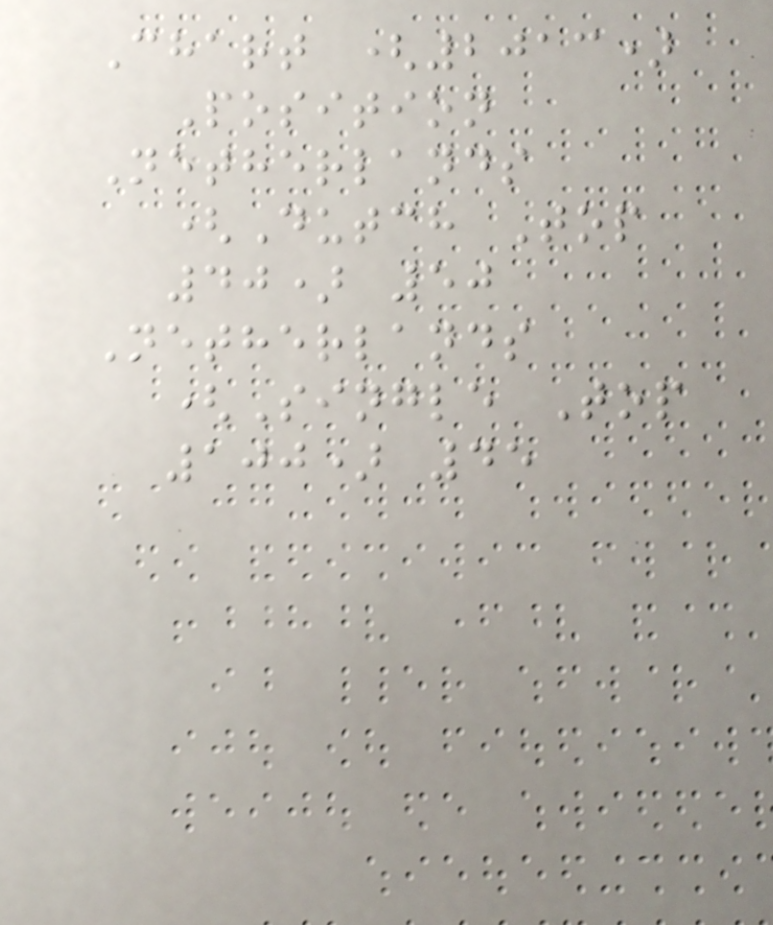Chart (2013)
Position
Netherlands
(Dutch Top
40) 50
Netherlands
(Single Top
100) 45
